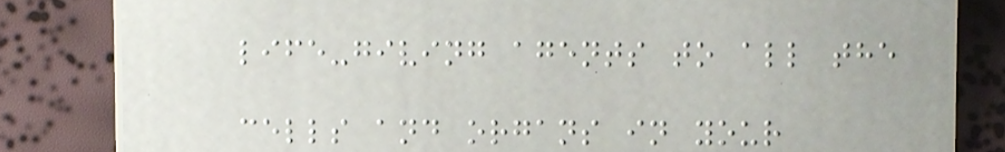life-giving agents to all the
cells and organs in your
